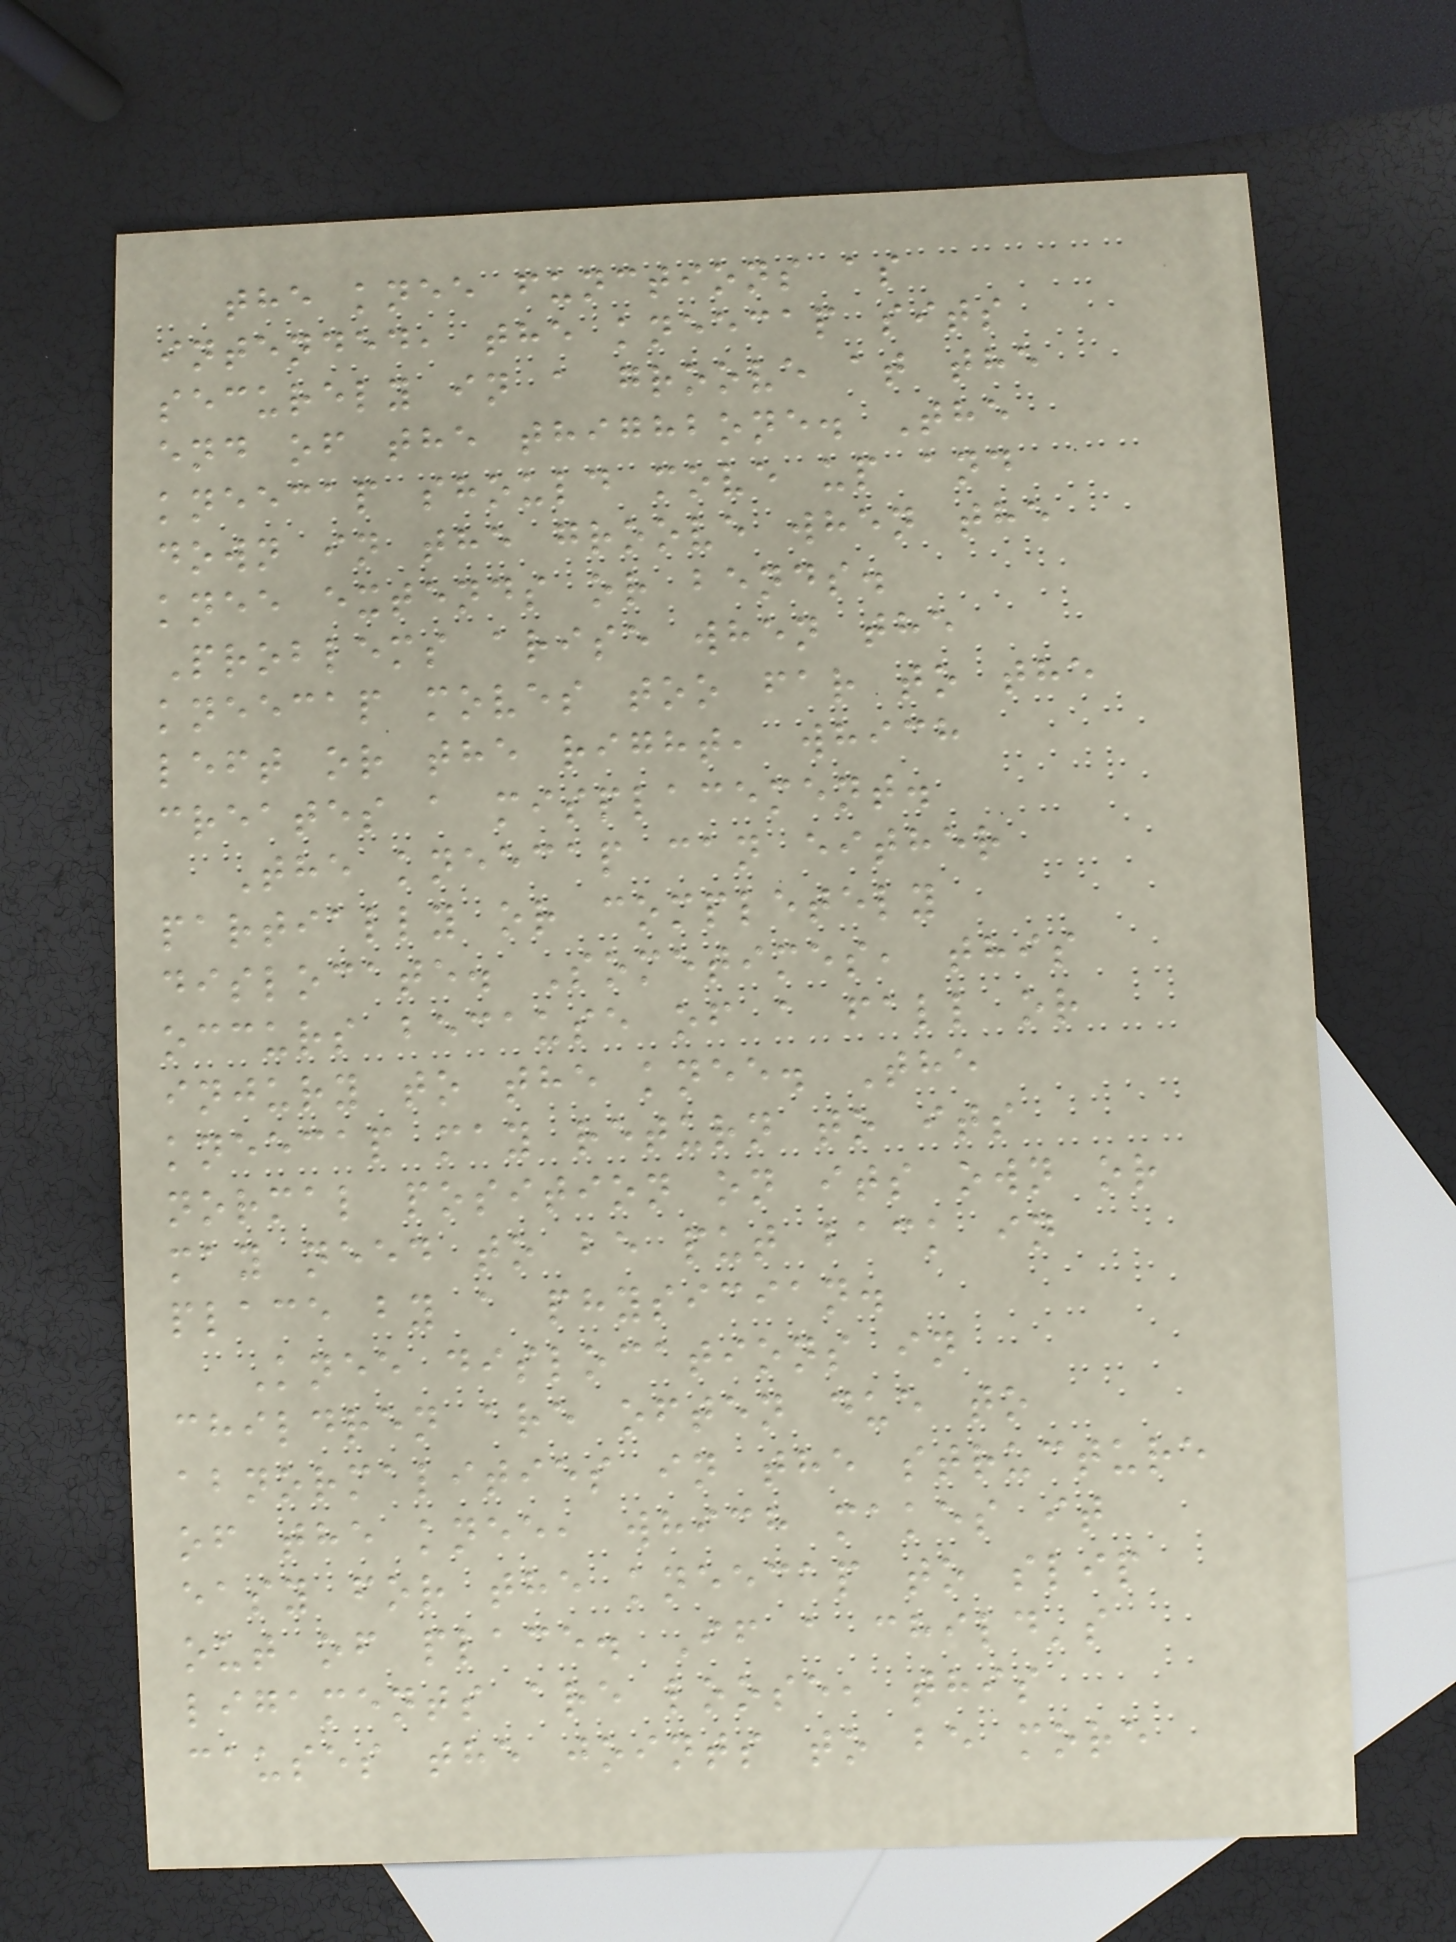the knee functions as
intended, the kneecap sits
securely in a groove at the
end of the thighbone. The
kneecap should move up and
down in the groove when the
knee extends or bends.
Problems arise when the
kneecap moves too far to the
left or the right, which
creates a misplacement.
The kneecap can either
partially or completely
dislocate. Sometimes, this
occurs because of a fall or
injury to the knee. The
kneecap may return to its
normal position on its own or
may need to be put back in
place by a physician.
Knee dislocations in
children are often due to
abnormalities in the structure
of the knee, which makes it
easy for the kneecap to slip
out of place. If a child's
ligaments are loose, this
causes the joints to be more
